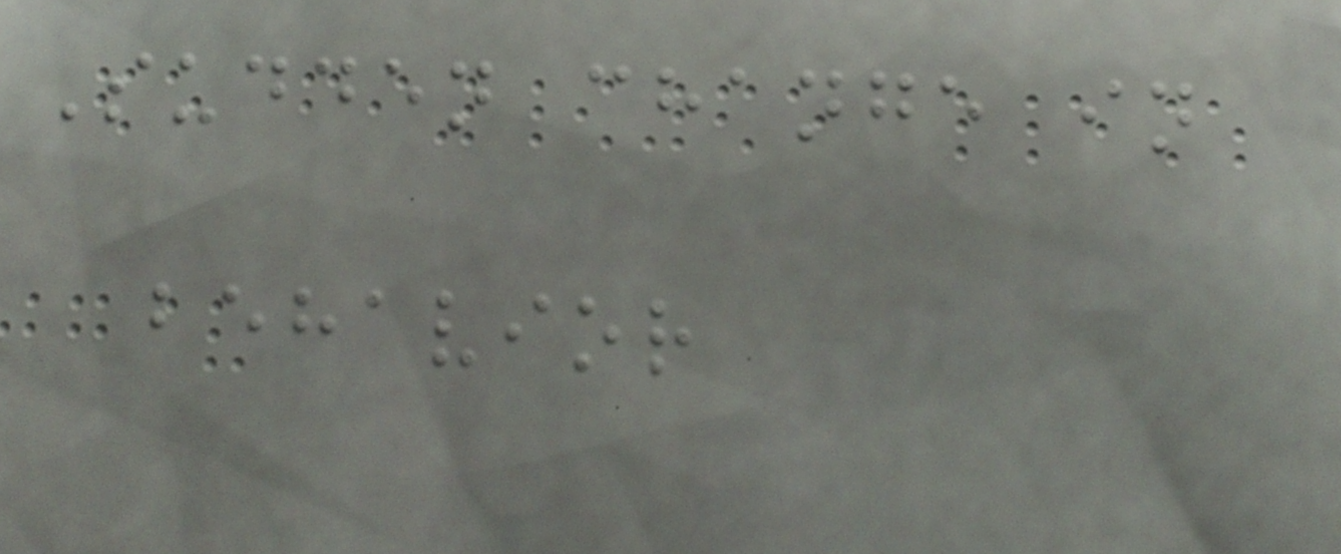Sudden change in
behavior
